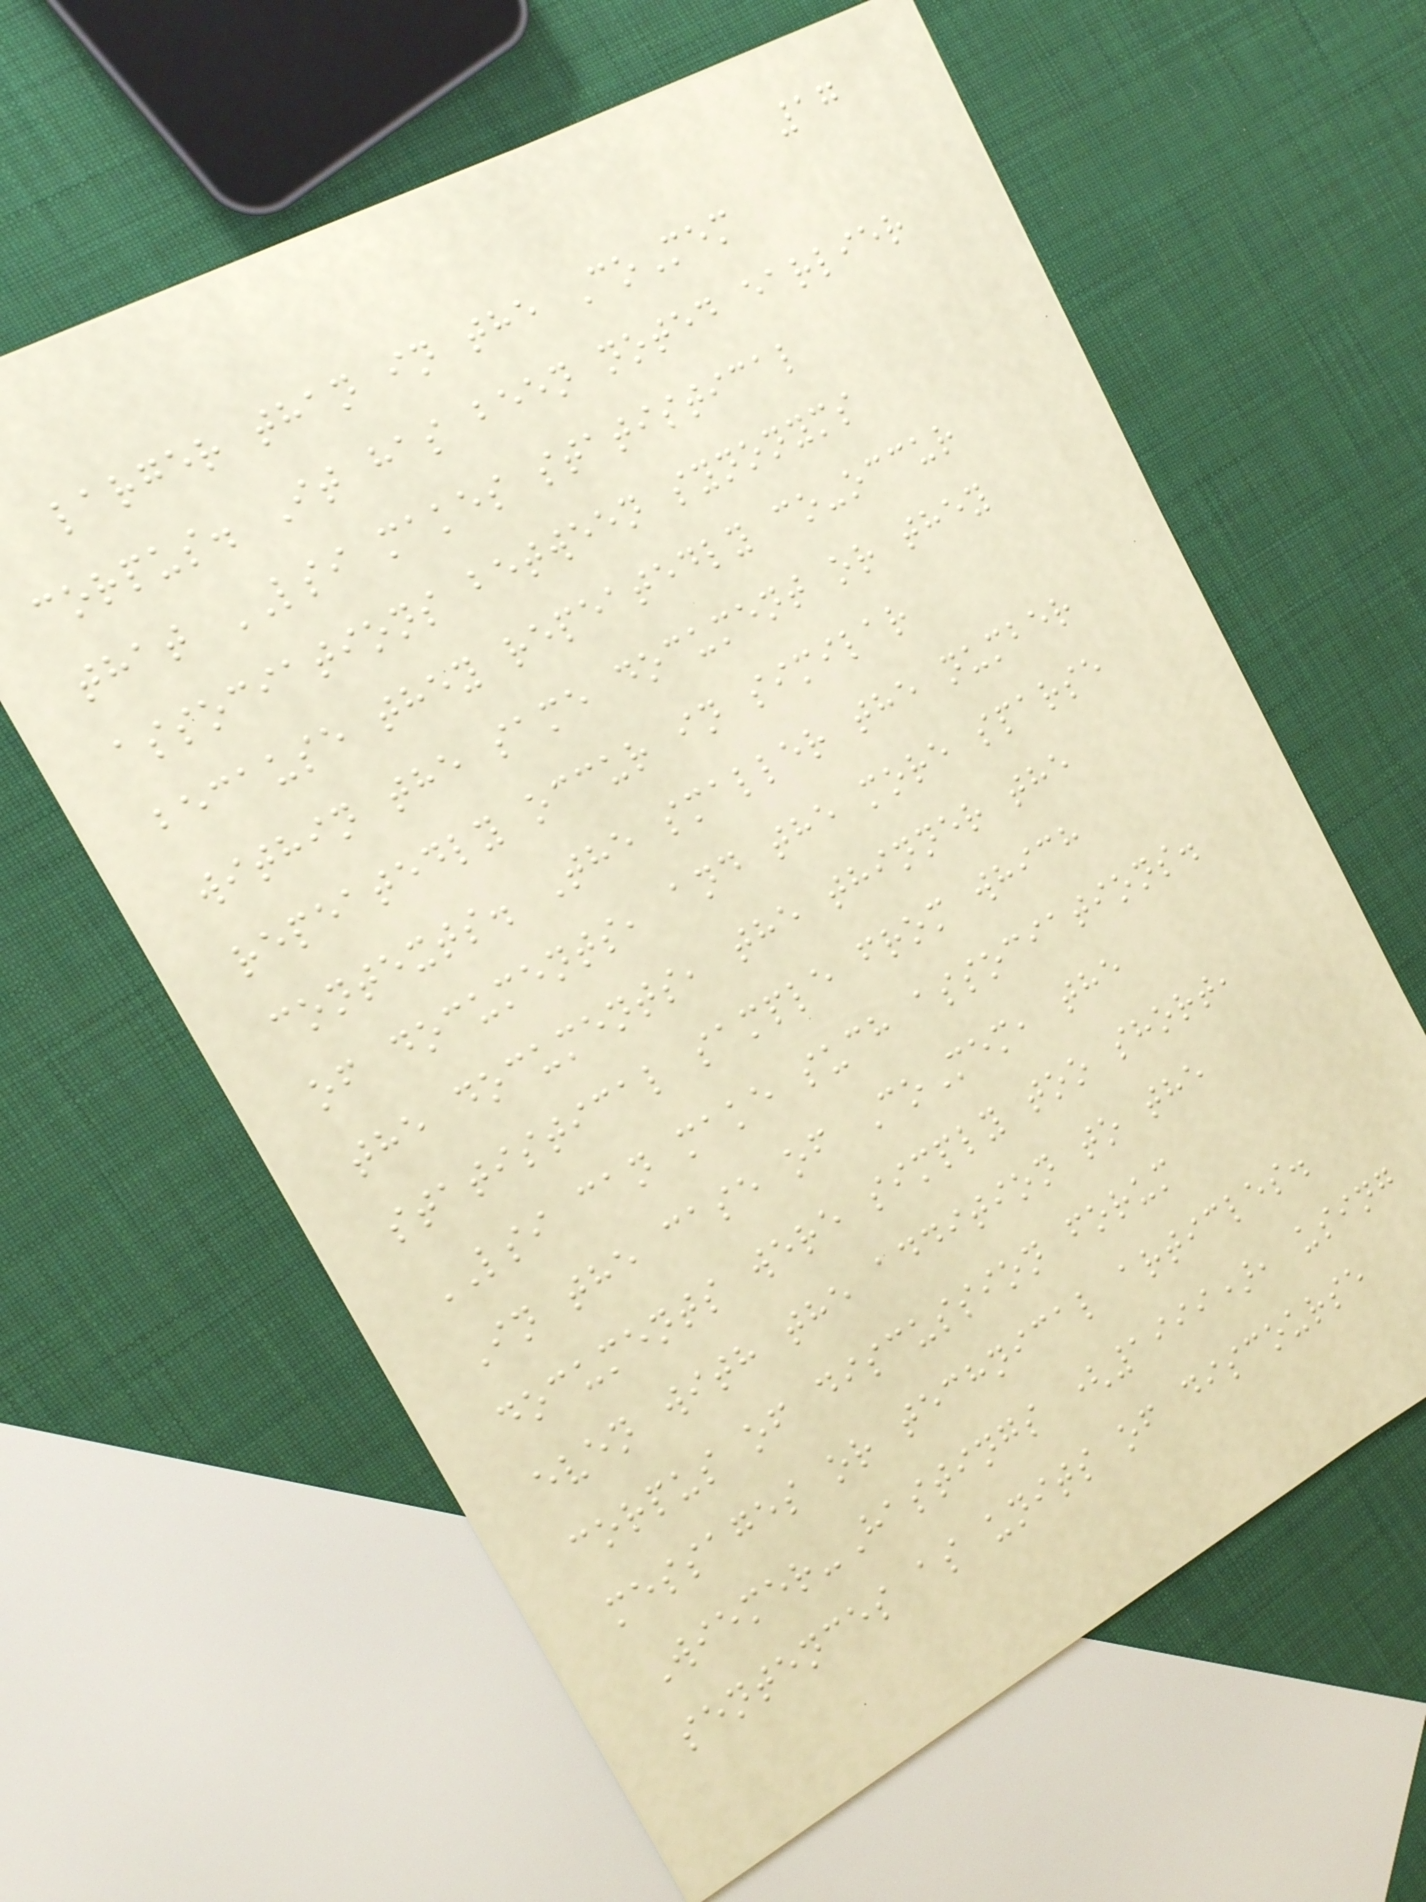17
larger than in the CoMem
corpus. It has been noted earlier
that LSI makes statistical
associations between synonyms
because they repeatedly co-occur
within the same document or they
repeatedly occur in similar
contexts. The smaller the number
of documents, and the more sparse
the documents, the thinner the
statistical sample from which
LSI can make such associations.
In the case of CoMem, the
documents were simply too short,
even with the addition to the
corpus of discussion forum
messages or technical articles.
Wiemer-Hastings (1999), using
sentences as units of discourse
